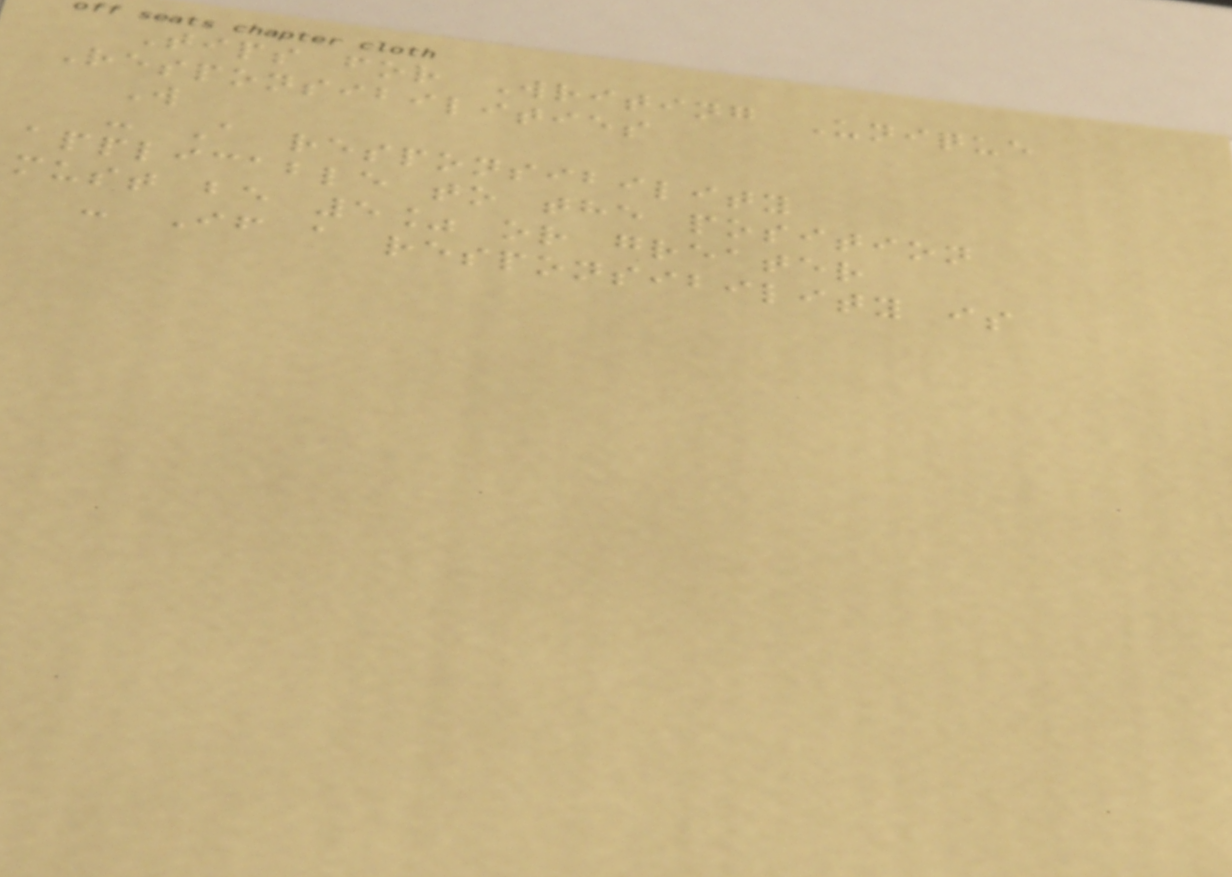Tips for Writing Unique
Responsibilities
W
- A responsibility
applicable to the position
must be 5% or greater
- If a responsibility is
